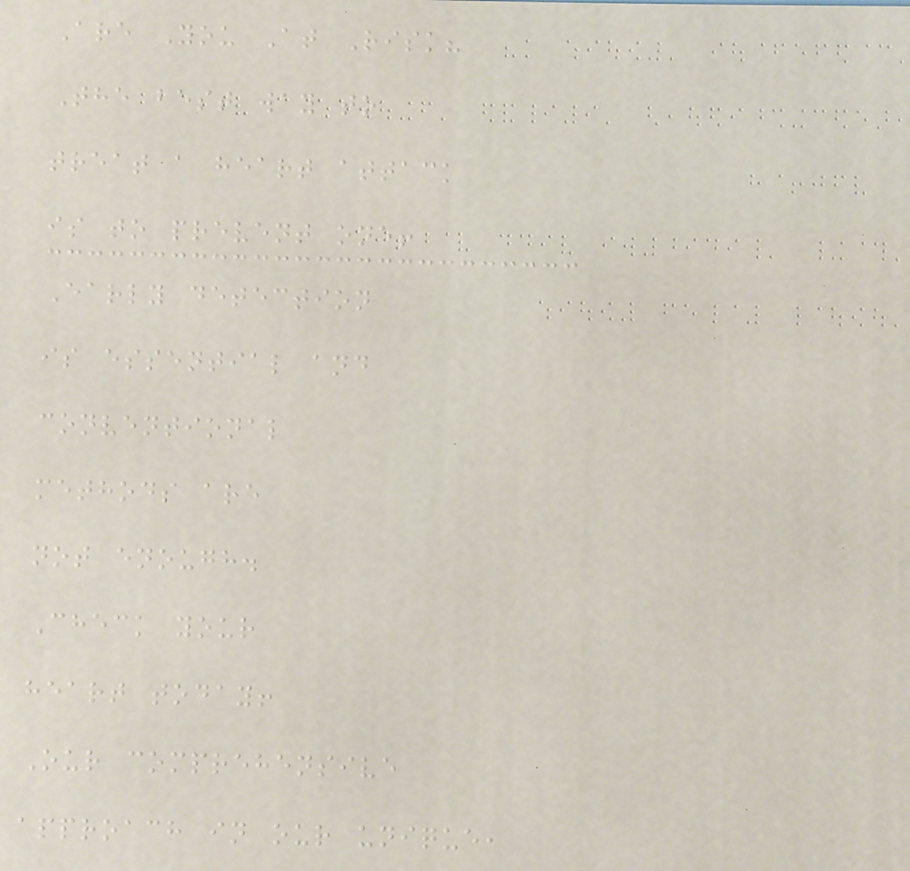Are You At Risk?
The best way to
treat a heart attack
is to prevent one!
Early detection
is essential and
conventional
methods are
not enough.
Check your
heart today!
Our comprehensive
approach in our unique,
